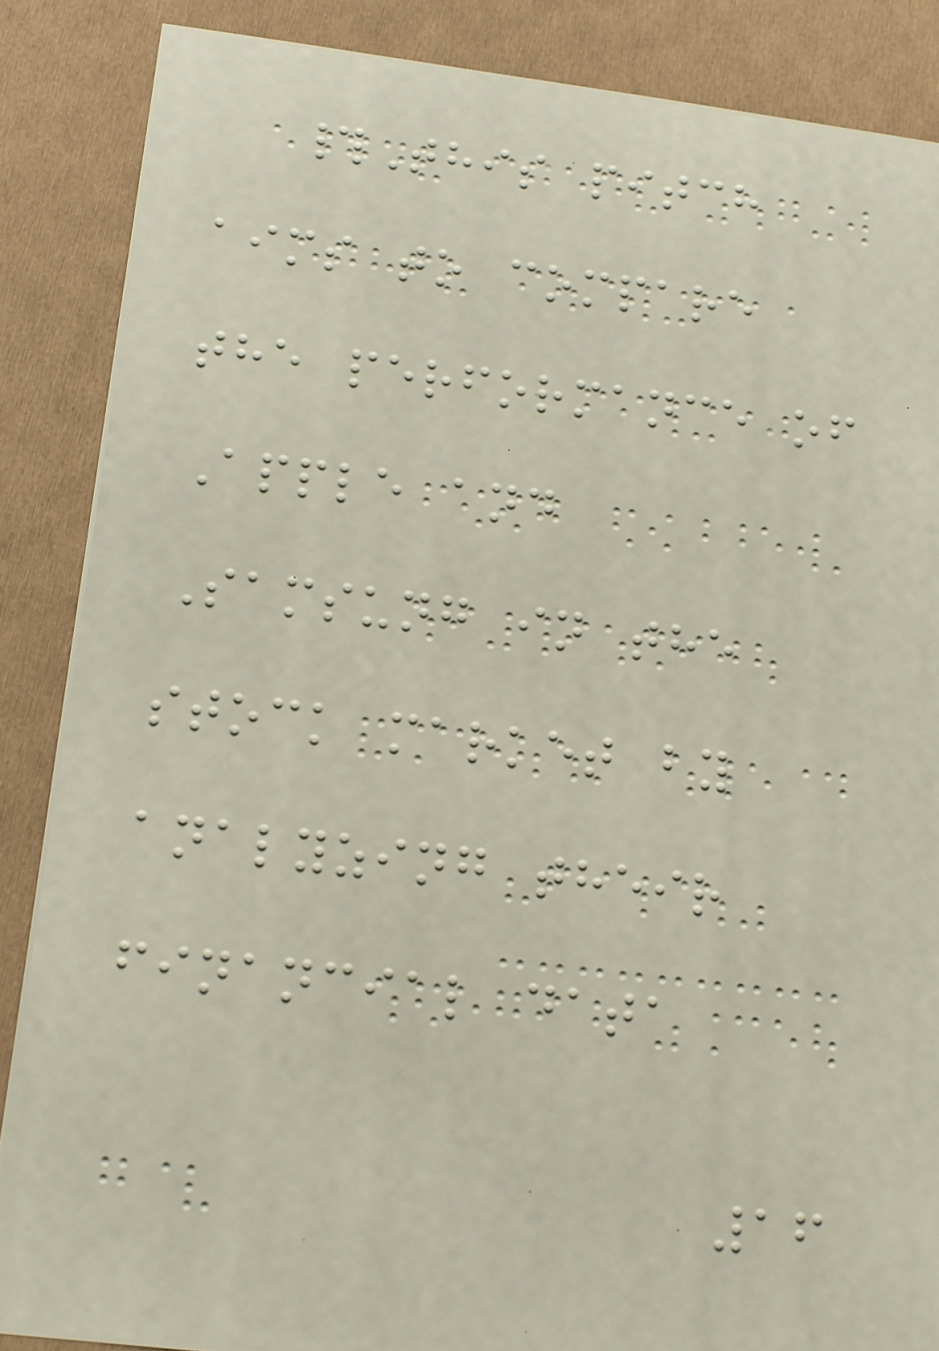#This pitch
aims to compare
the performance of
Apple and
Samsung in the
stock market by
analyzing their
financial data
16
